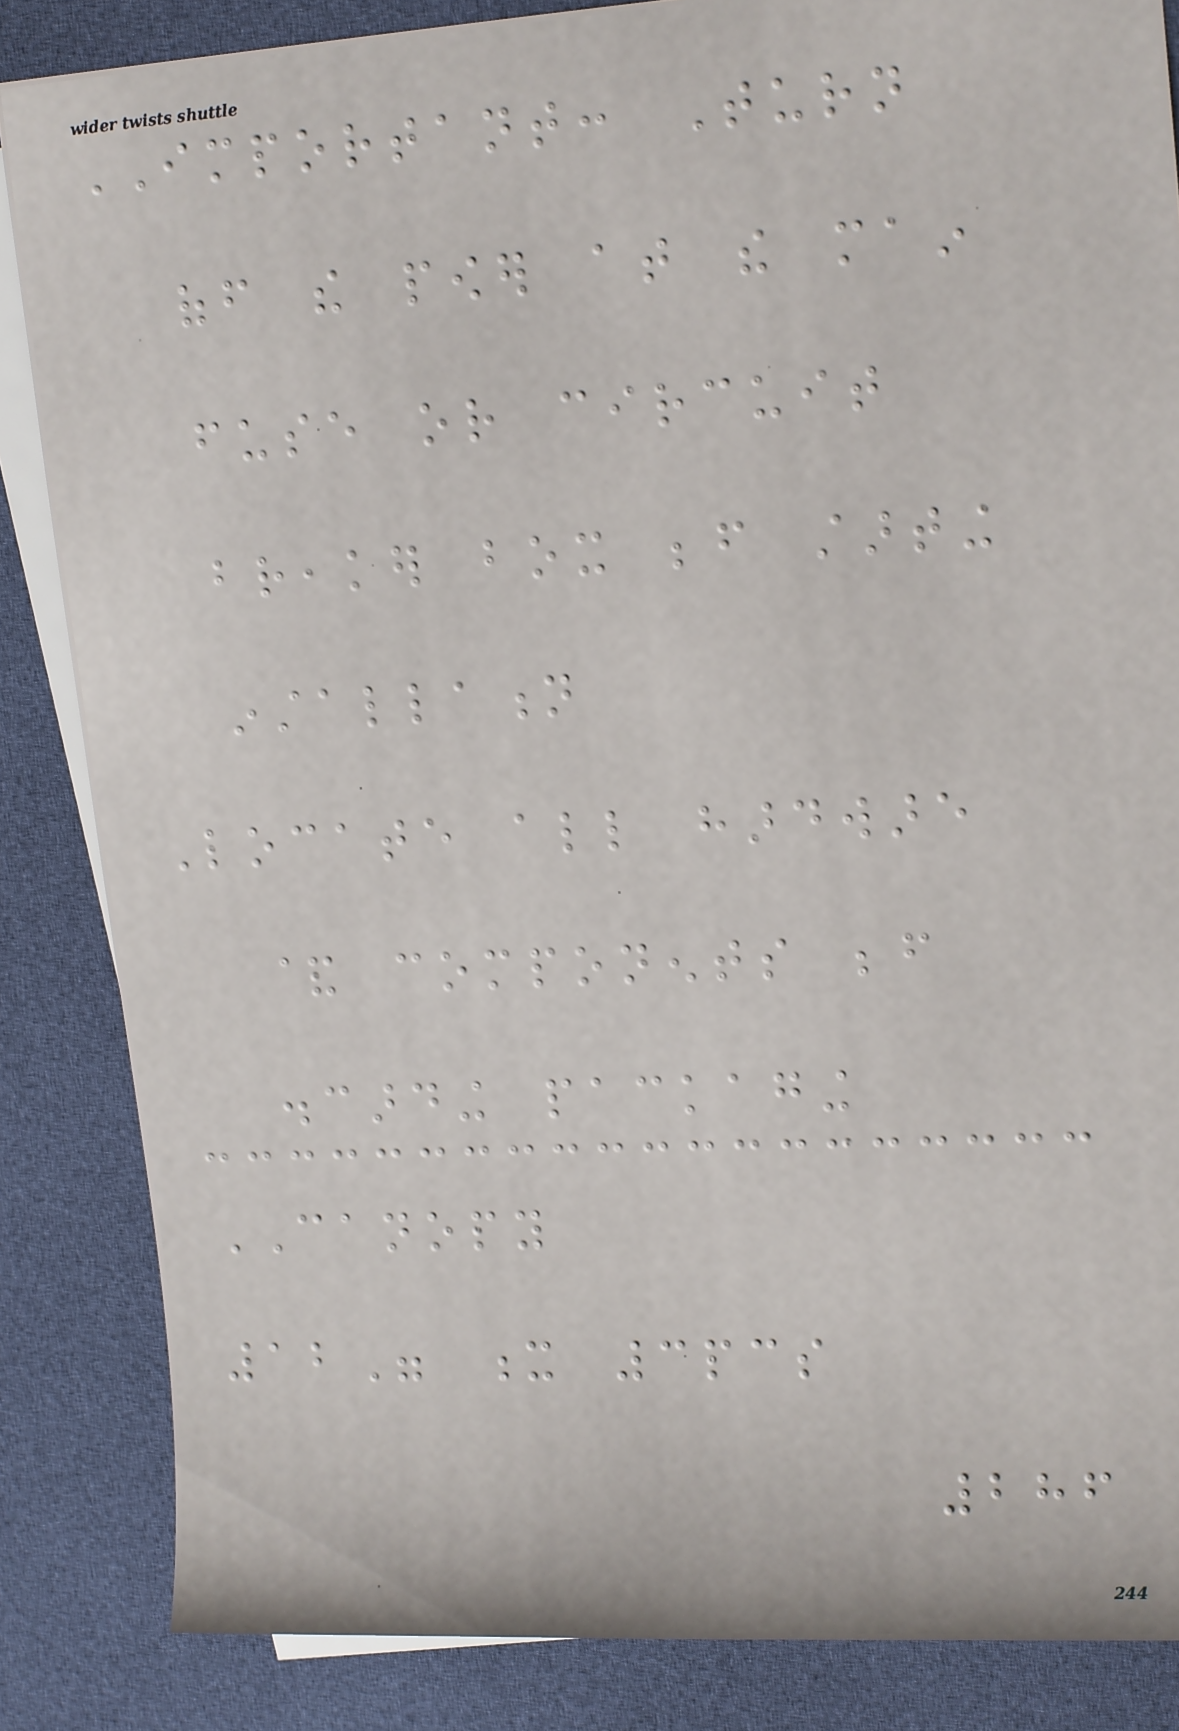IMPORTANT: Turn
off the power at the main
fuse or circuit
breaker box before starting
installation
Locate all hardware
& components before
discarding packaging
CANOPY
12" x 3pcs
286
